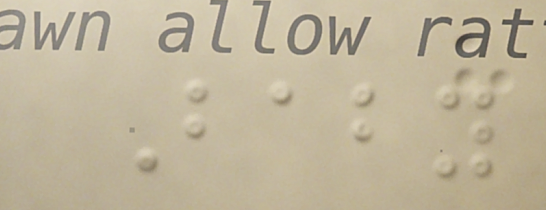Baby
